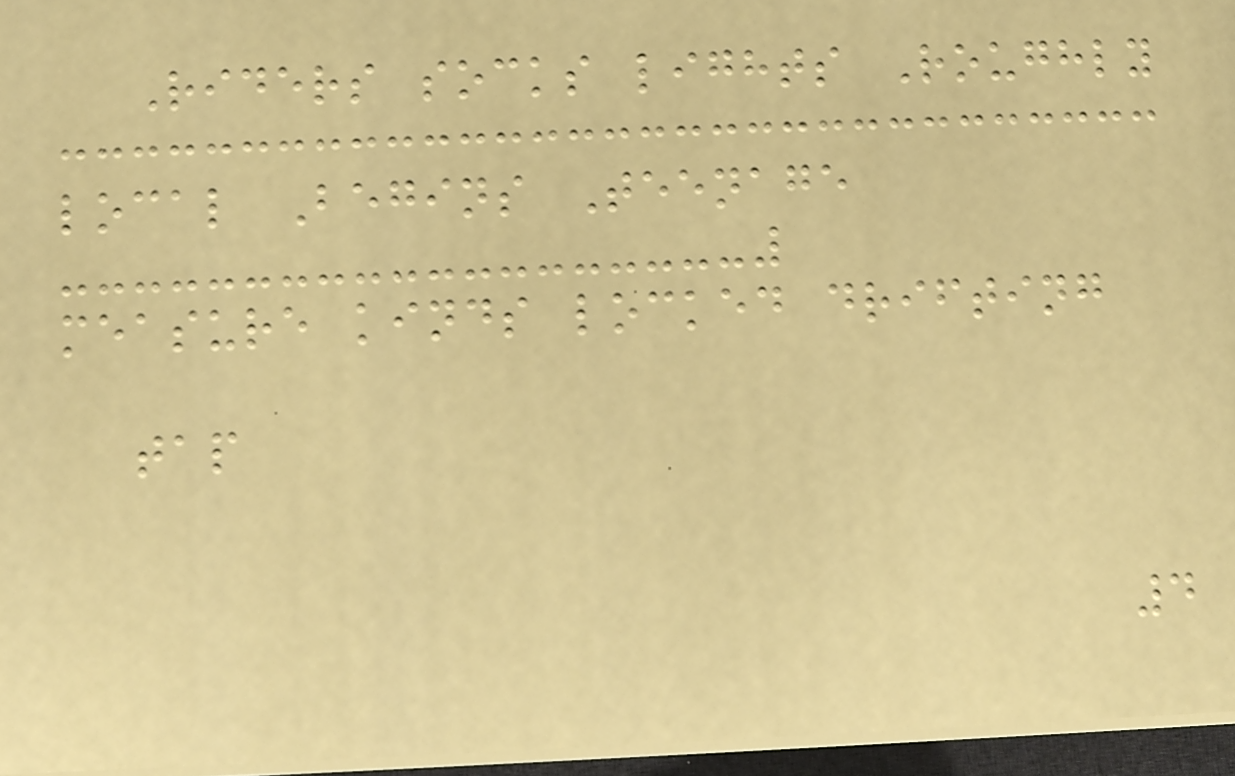Riders socks lights Roughly
local Begins Teenage
measure kinds locked drifting
tap
4
